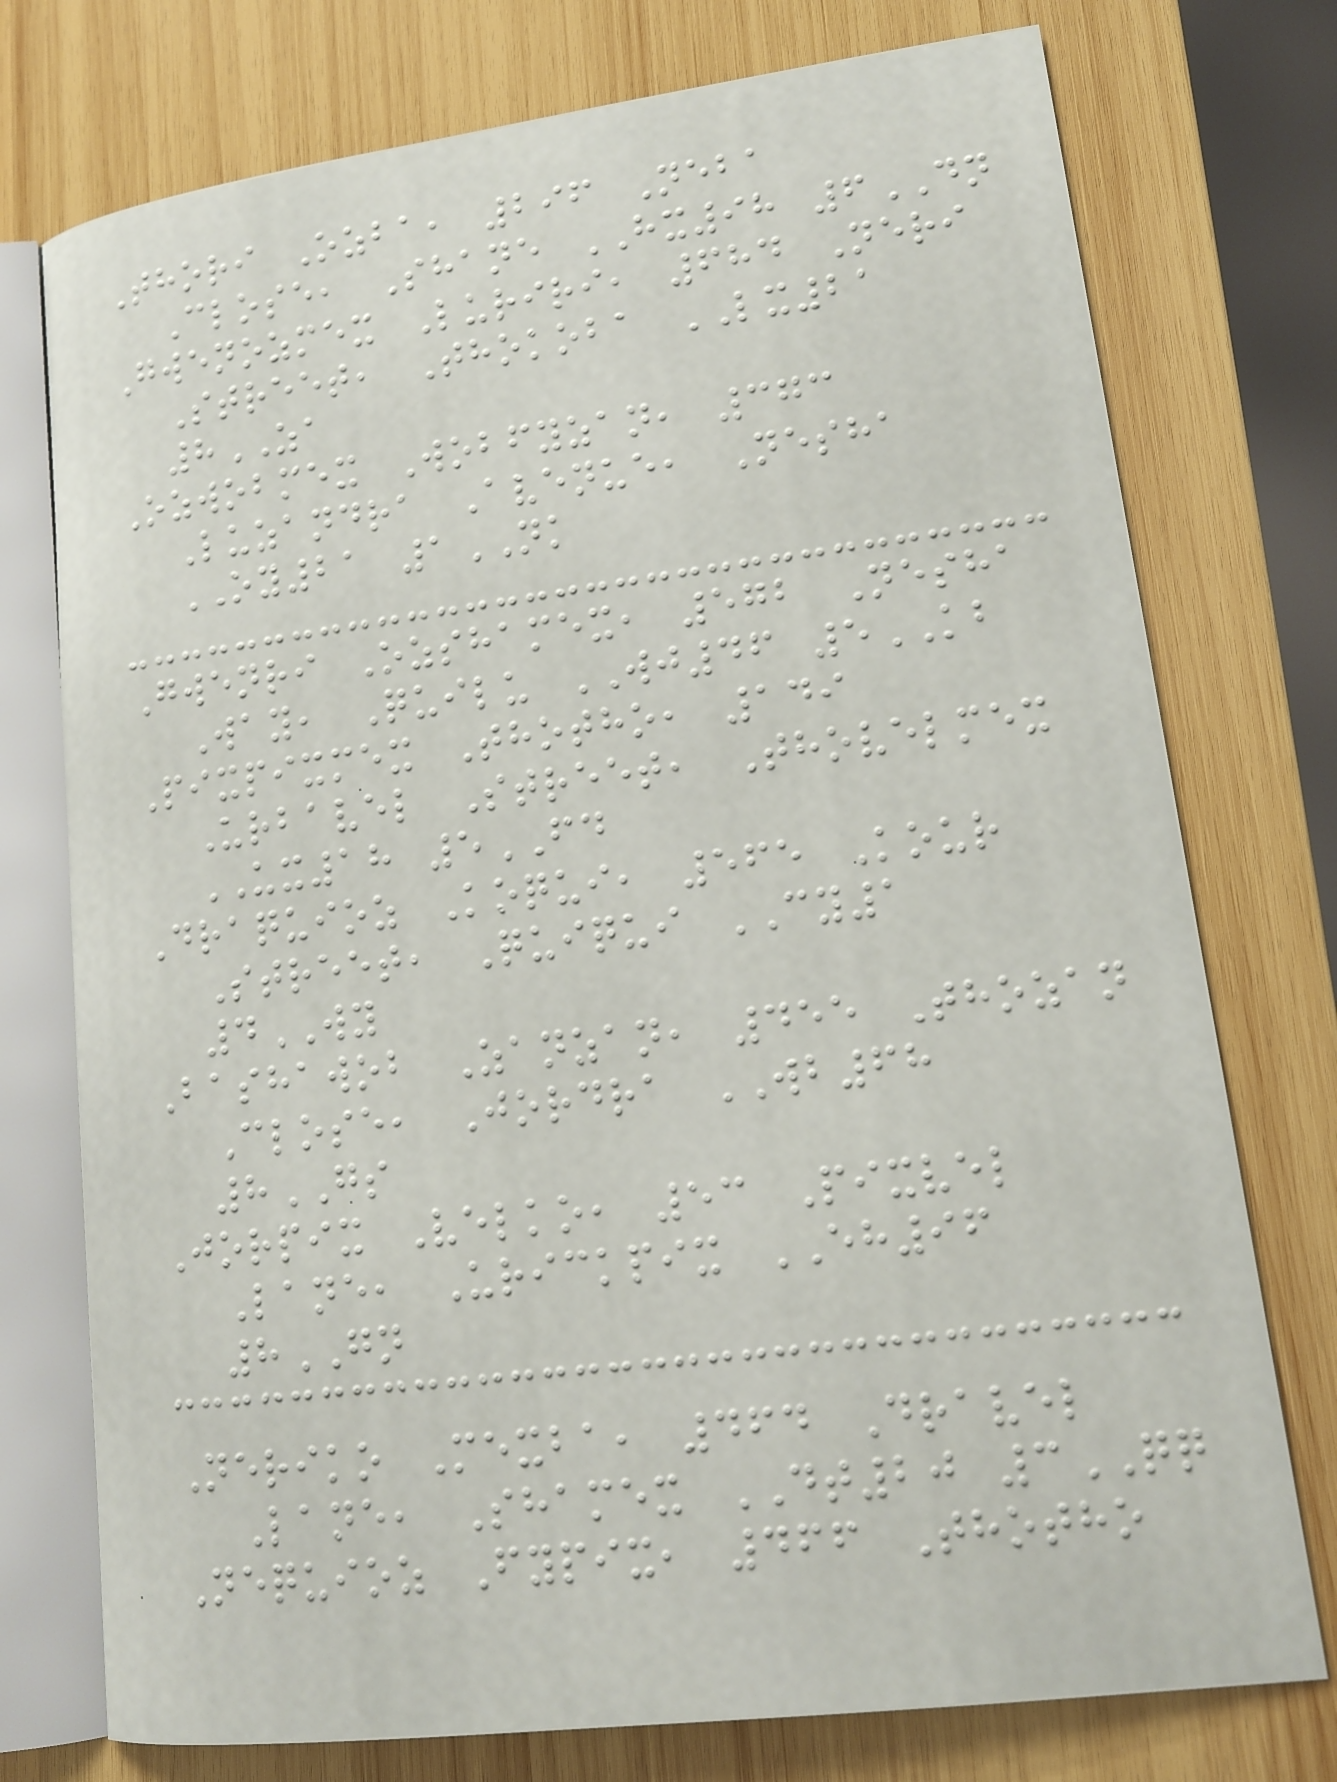Thori Ozba, 296 Neba
Close, Shane HX98 6DN
Gwenozmex Luriri, 684 Neri
Street, Thokoba LX21
8ZA
Ozwobmex Wobfyzan, 373
Luzandra Avenue, Nesha
OY21 1NK
Gwenri Ozshamex, 572 Nesha
Way, Quilu WJ46 5KB
Pixpixmex Thotho, 149
Urbavel Street, Thovelmex
UX18 5FD
Draquioz Koqui, 565 Kour
Street, Quiqui CY1
4WY
Bashawob Zanzan, 455 Thozan
Close, Jordra WB68
8GS
Jorpix Velko, 53 Pixvel
Lane, Urickpix EH96
8GN
Neriko Mexba, 464 Dravel
Lane, Shamex DT20 3QQ
Nequioz Fypix, 466 Thotho
